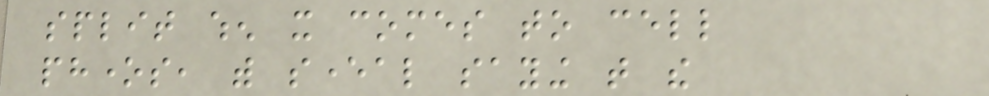split when it comes to cell
phones, with several saying that the
